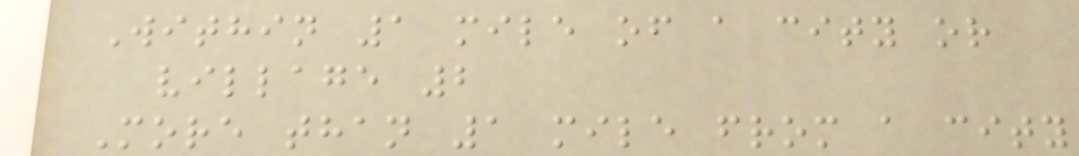Within 1 mile of a city or
village 2
More than 1 mile from a city
